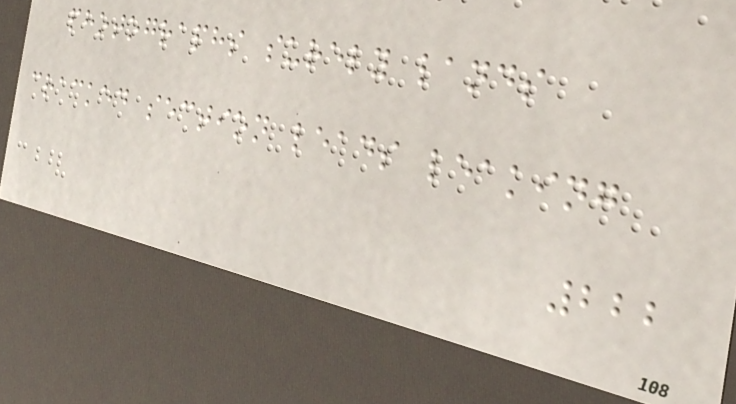photographs surely lands
cracked section leads leaking
222
